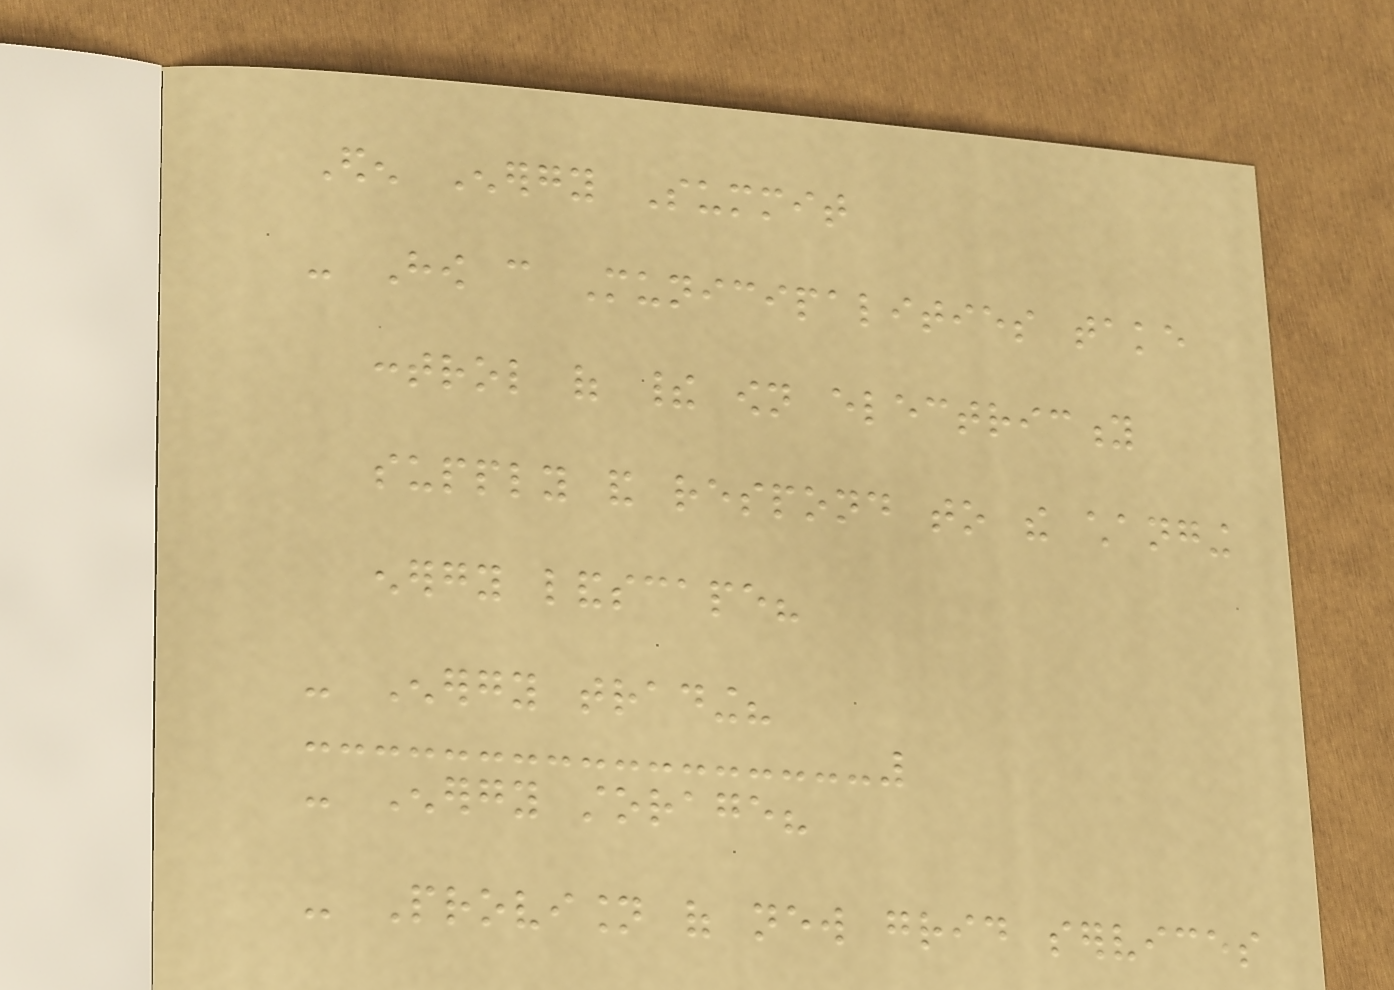Eden Energy Summit
- How can Municipalities take
control of their own electricity
supply and respond to the changing
energy landscape?
- Energy trading?
- Energy storage?
- Provision of new grid services
